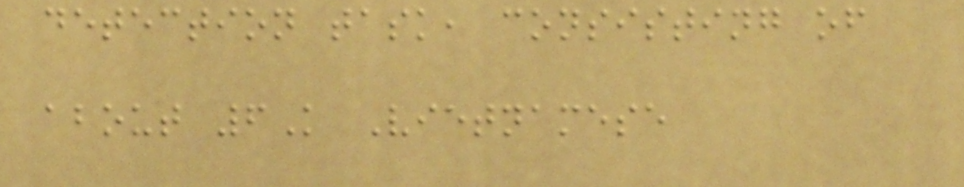detection task, consisting of
about 6K Vietnamese
